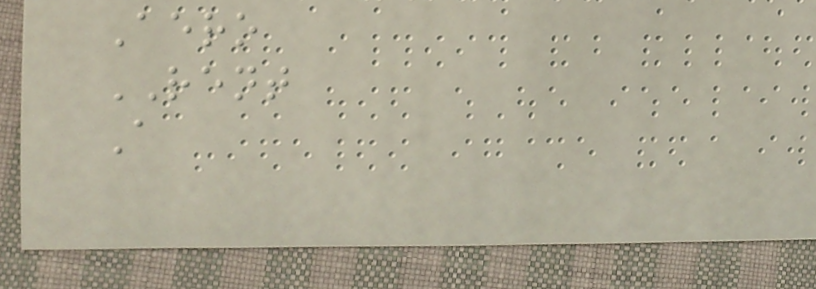Aero
RENT
A
